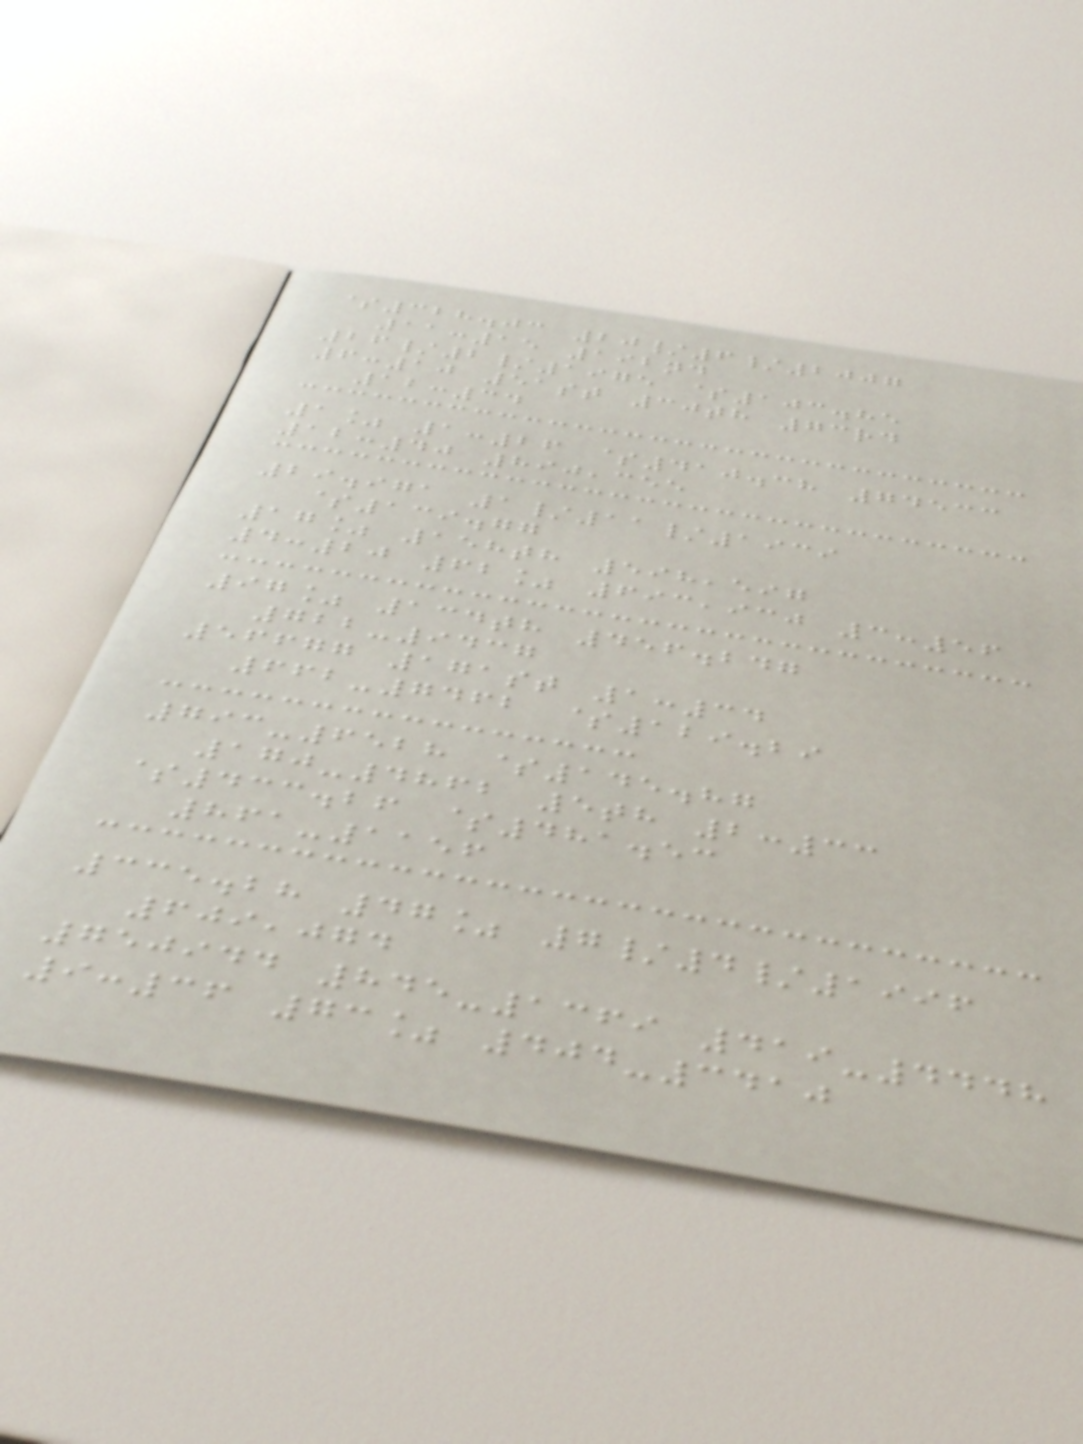$328.03 20/6/2007
11:15 192nd
26/2/1975 $103.85
6:10 51st 30th 73rd
12:34
1% 1:26 $410.38 74533
12:40 890,355
29.971 1/11/1939
$139.77
17% 158th 598,597
4:20 62% 693,930 3:56
97% 134th 456.247
722-9437
56677 171st 1:34
662-7462 $129.29
793-6528 $145.87
170-4862 5th 2:33
$433.26 $481.53
861-1156
335.28 47% 7/4/1996
609,074
750944 845-1369 419-4448
9:36 73% 404-3410
